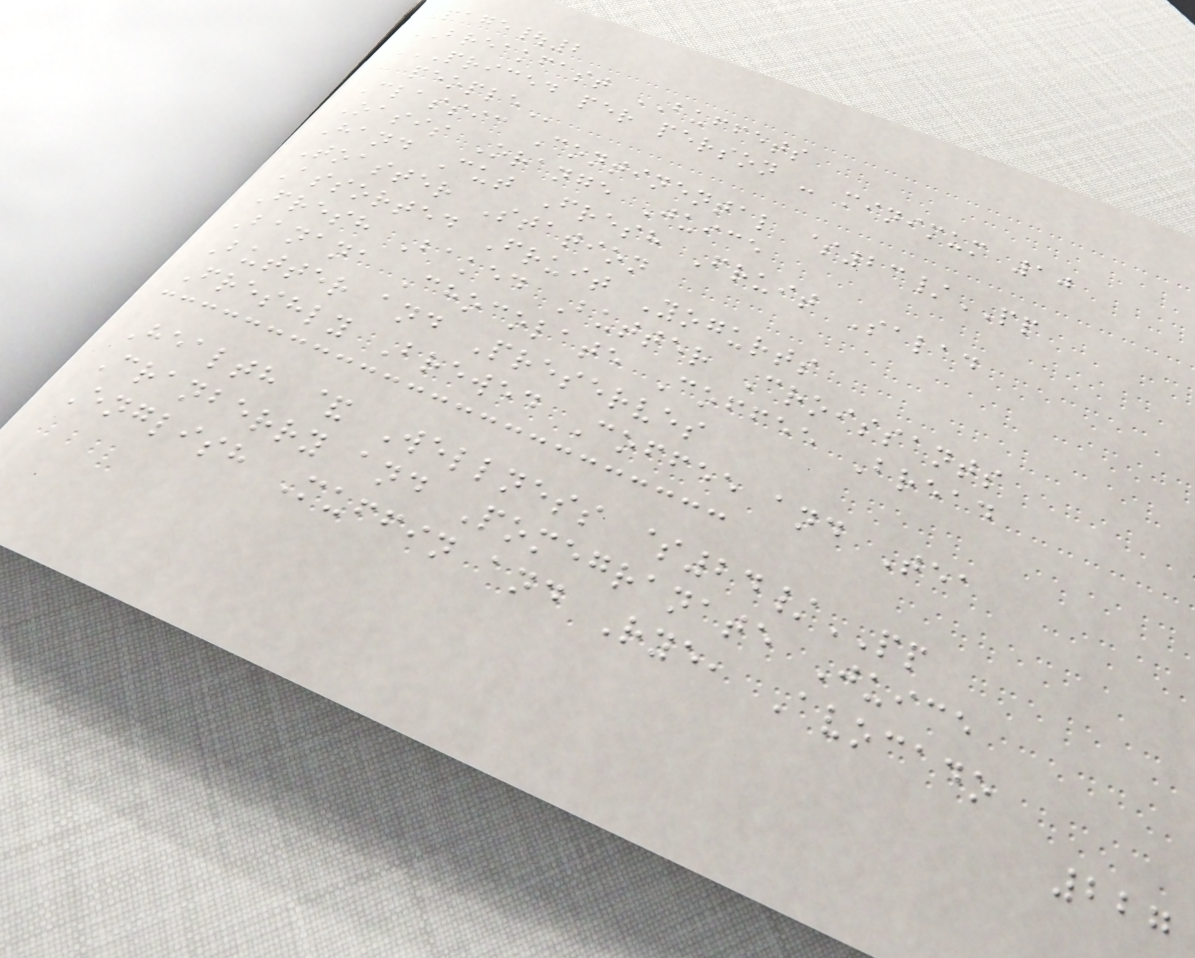Page|2
BREAKFAST BUFFETS
PRICED PER PERSON - MINIMUM 10
PEOPLE
Classic Continental $23/PP
Oasis Orange Juice
Hand Cut Fresh Fruit Salad
Toaster Station
Assorted Fruit Yogurts
Fresh Baked Butter Croissants
Banana Chocolate Coffee Bread
Butter and Preserves
Freshly Brewed Coffee and Tea
Health & Wellness $24/PP
Cranberry and Pomegranate Juice
English Muffin and Rye, Avocado
227
